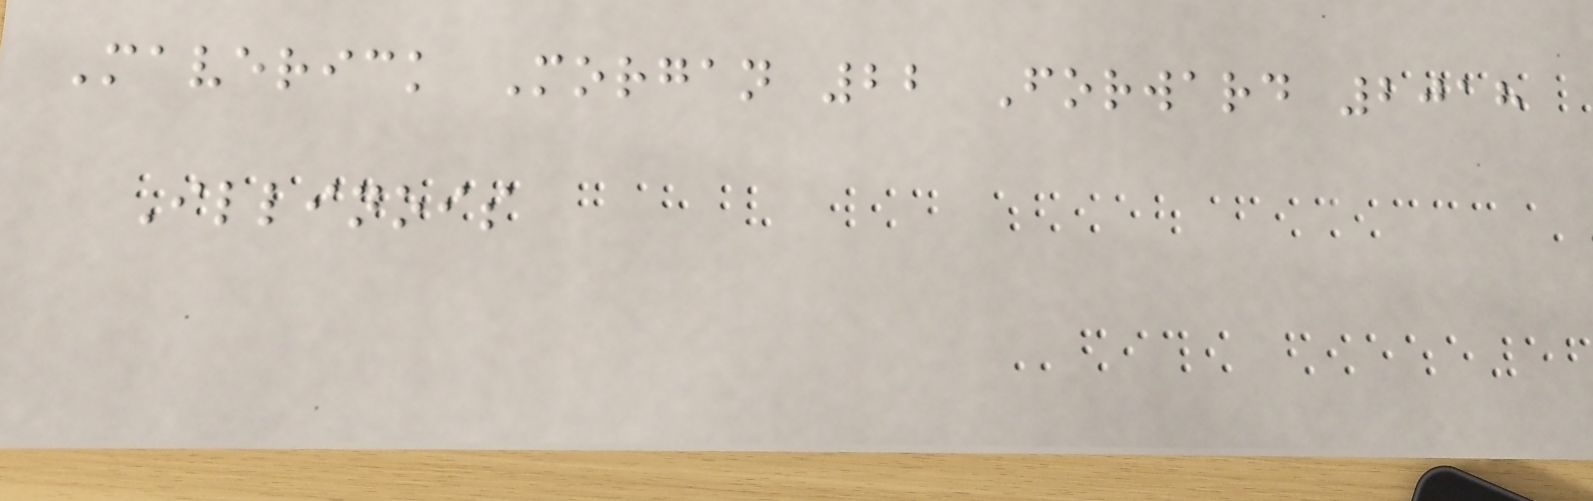Maverick Morgan 22 Forward 2018
Illinois
